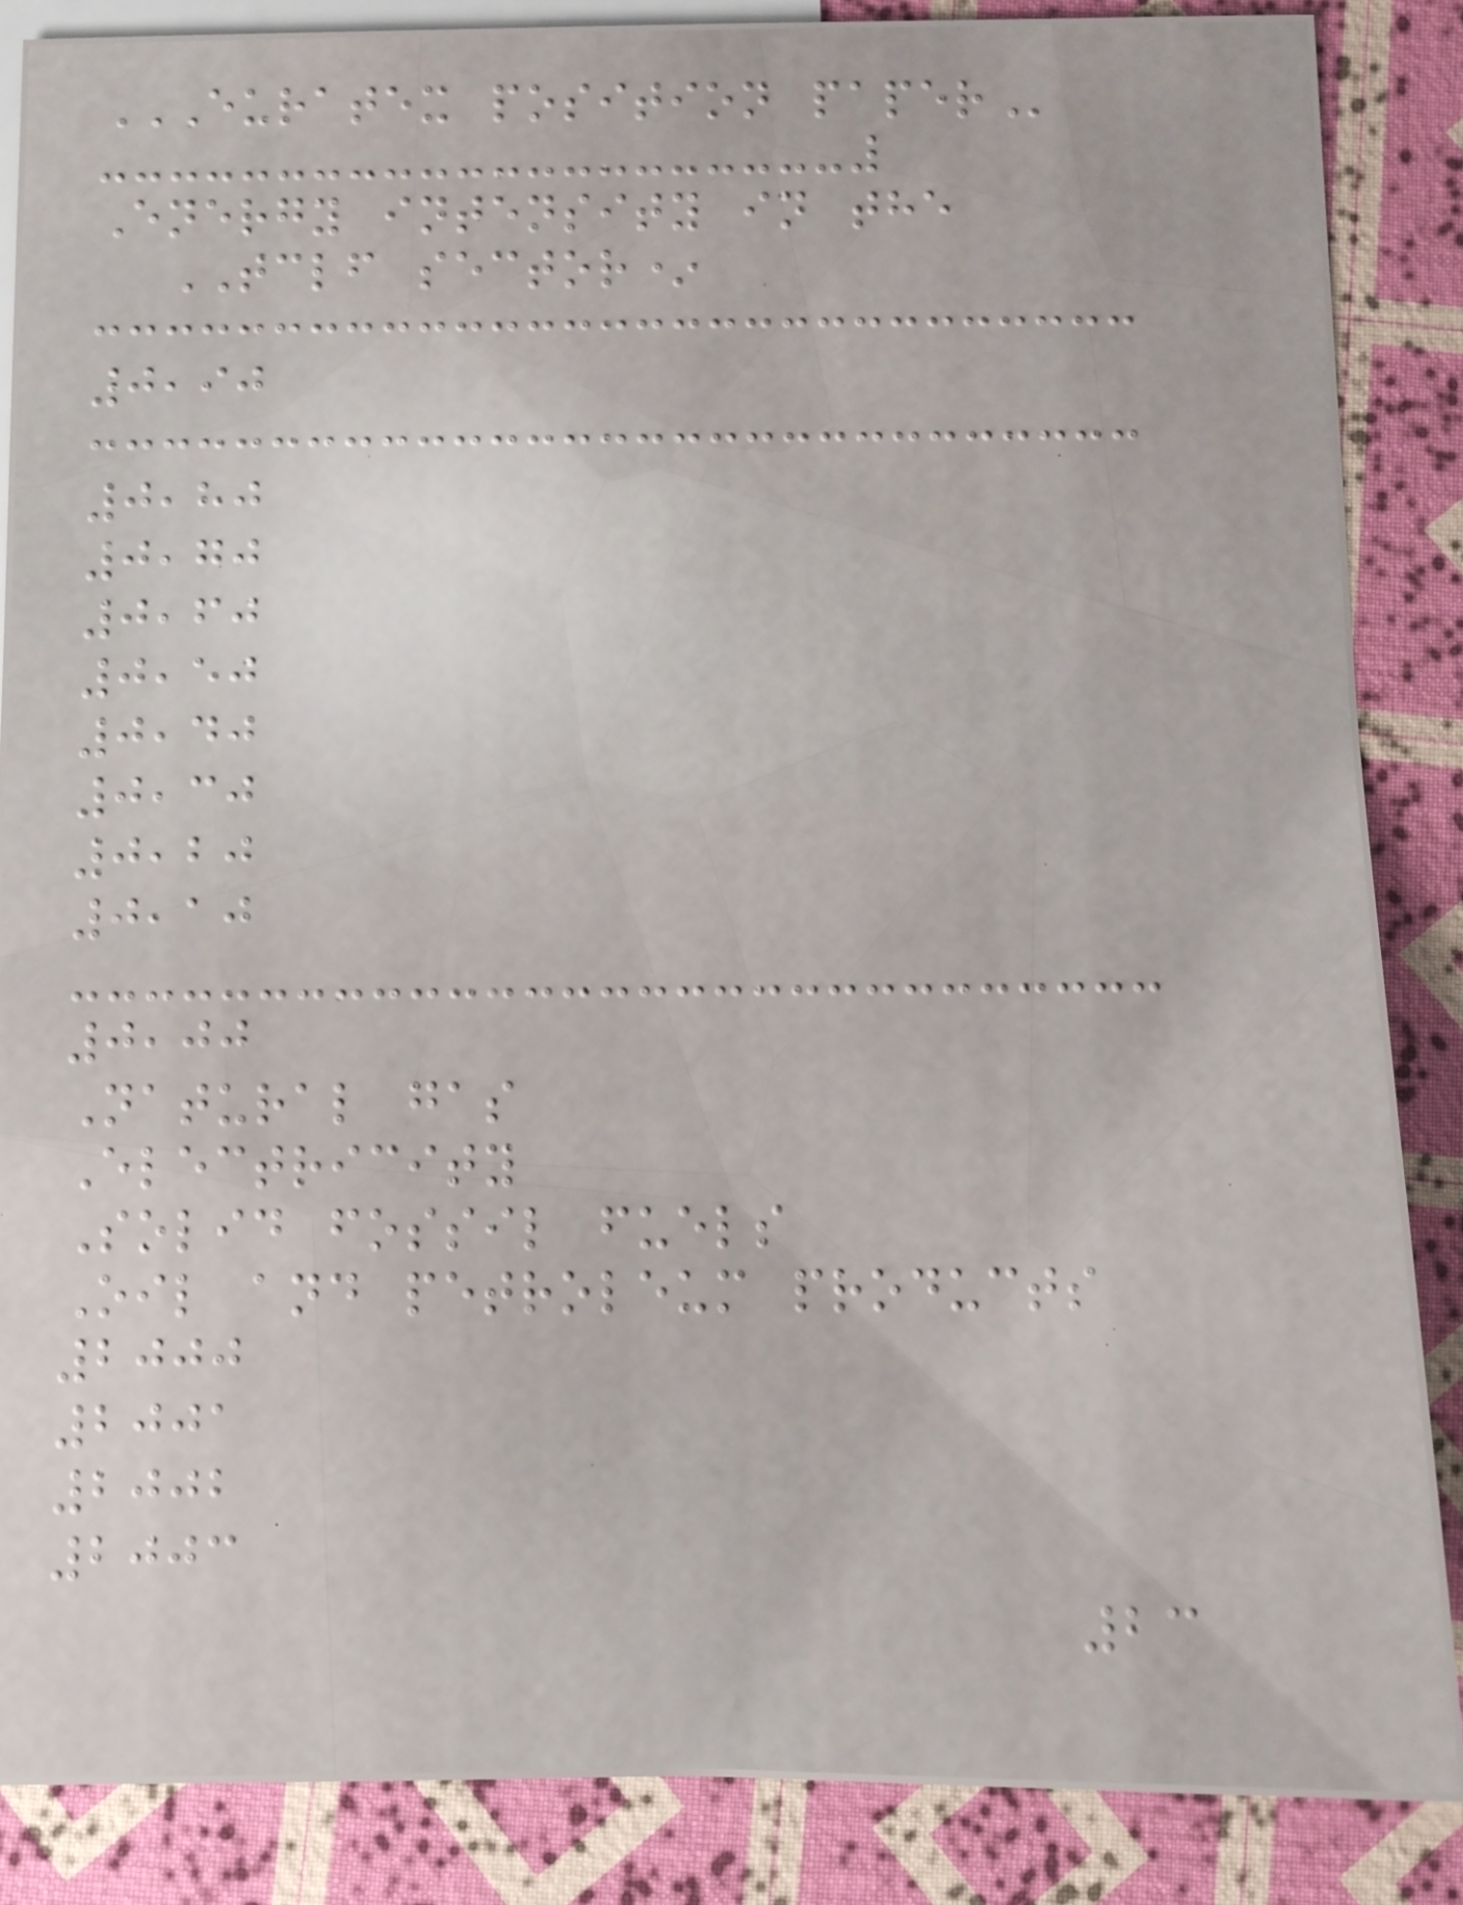EURATEX POSITION PAPER
Energy intensity in the
TCLF sector*
0,90
0,80
0,70
0,60
0,50
0,40
0,30
0,20
0,10
0,00
Natural gas
Electricity
Solid fossil fuels
Oil and petroleum products
2000
2001
2002
2003
23
